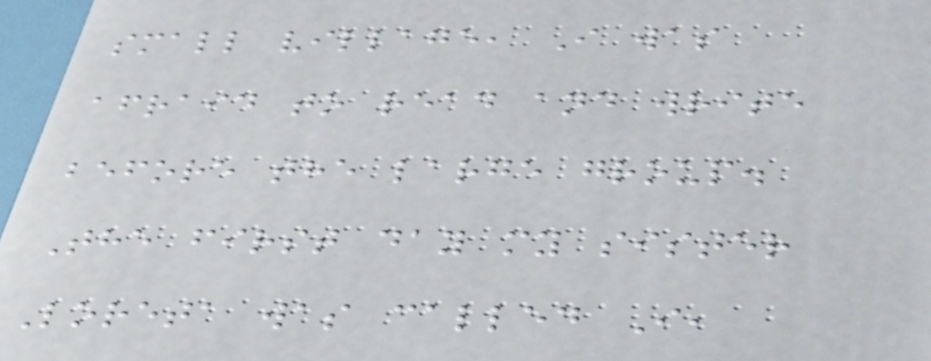small village, I was
afraid to read and write
before the large group.
The first day my sister
Loreta was called I,
